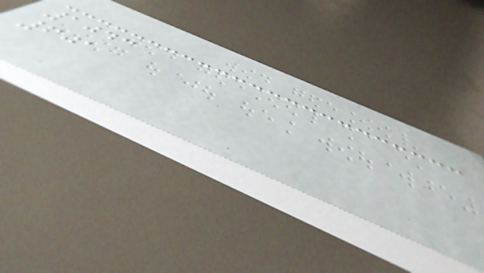1043
601
